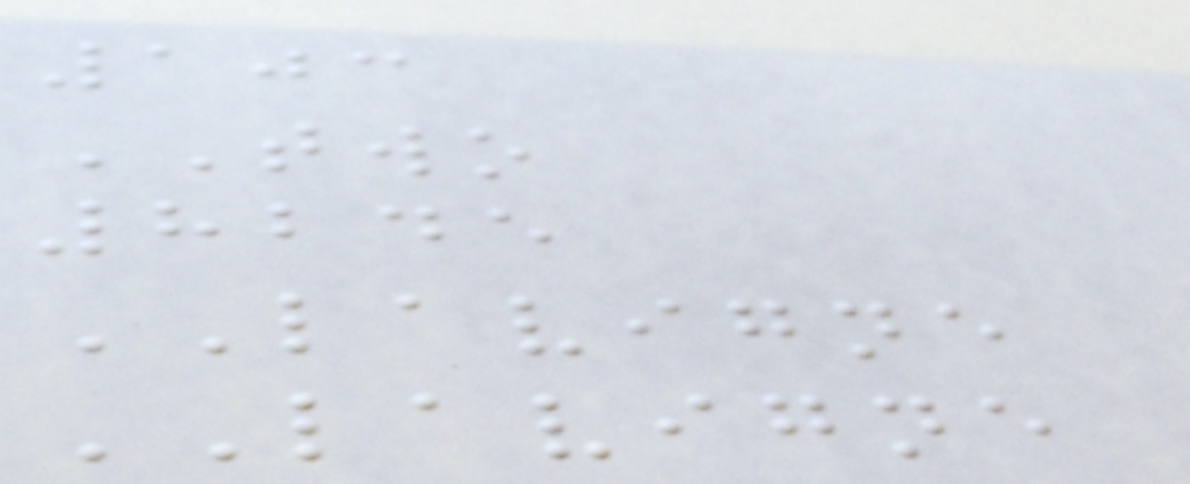103
TWO
8245
LAVIGNE
LAVIGNE
